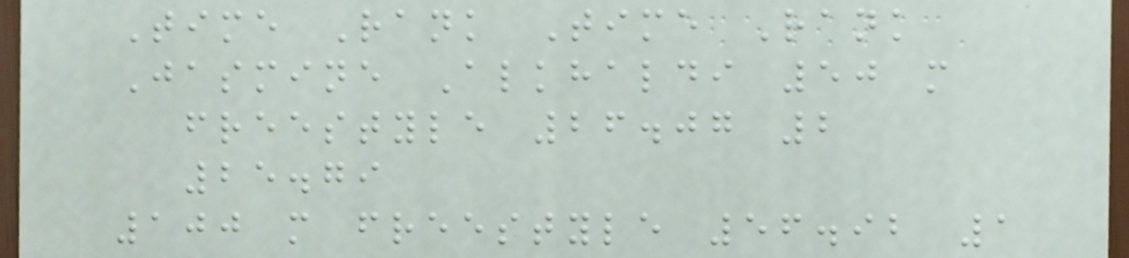Time Rank Time Rank
Jasmine Alkhaldi 50 m
freestyle 26.07 2
25.79
100 m freestyle 56.92 1
